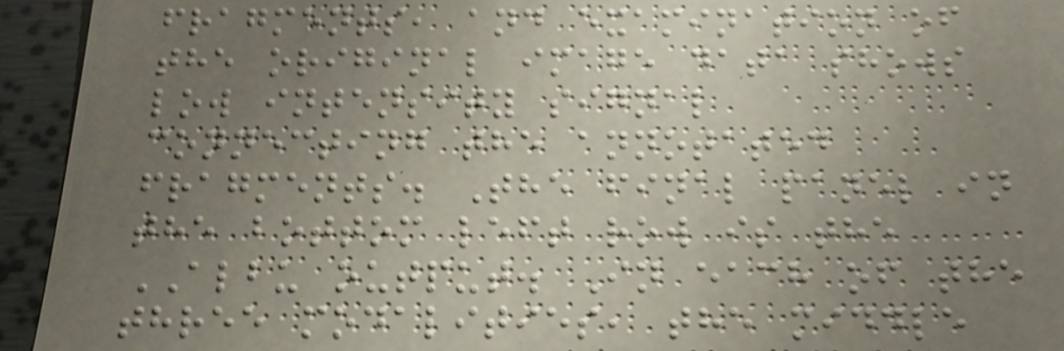fragments, and examination of
the original image data shows
low intensity signal
connecting the annotated
fragments. The final panel in
the bottom left row is the
ALBU output. In each of the
three modalities, the middle
